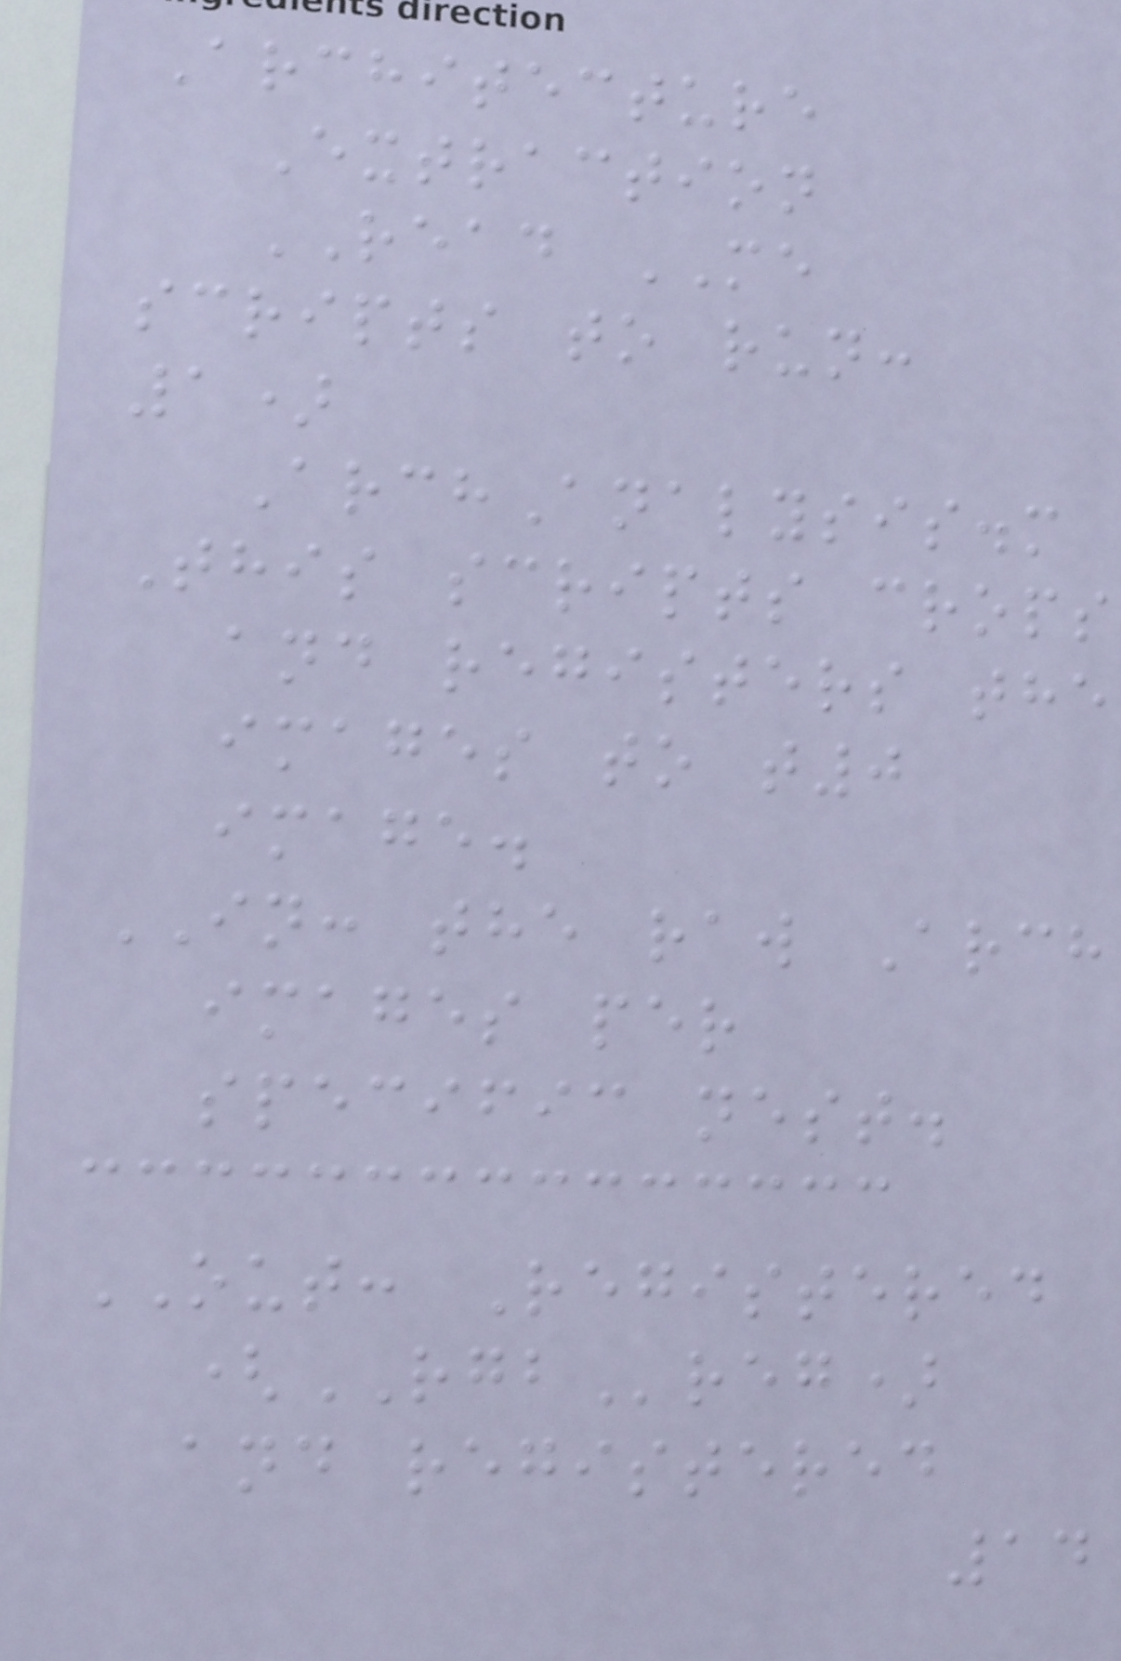Architecture
Extraction
READ ME
scripts to run:
1)
ArchAnalysis.m
This scripts crops
and registers the
images to t0
image.
IN: the raw Arch
images per
specific nest.
OUT: Registered
(RGBreg)
and registered
14
